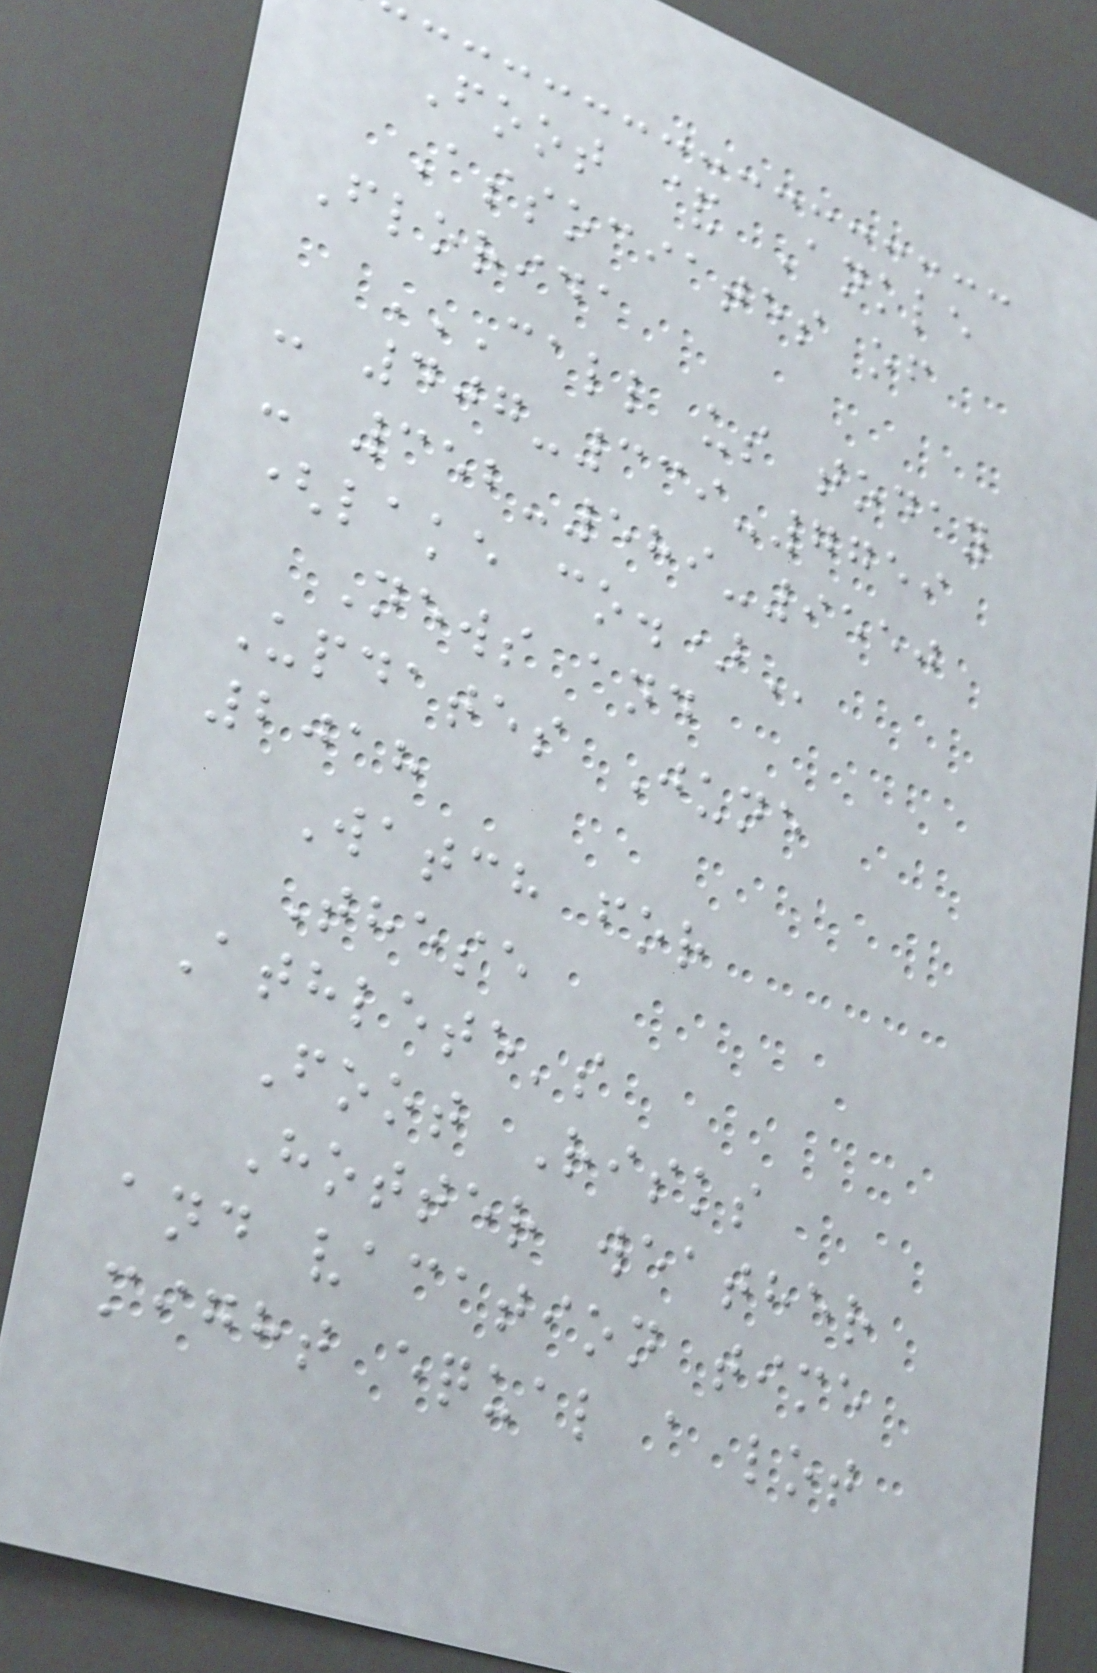Foot & Ankle
Associates of
Florida
CALL US TODAY
- 407-339-7759
- 352-589-9550
(LAKE CO.)
News and
Updates June
2018
Watch for
These
Athlete's
Foot Risks
Hotter weather
and vacation time
might equal a lot
